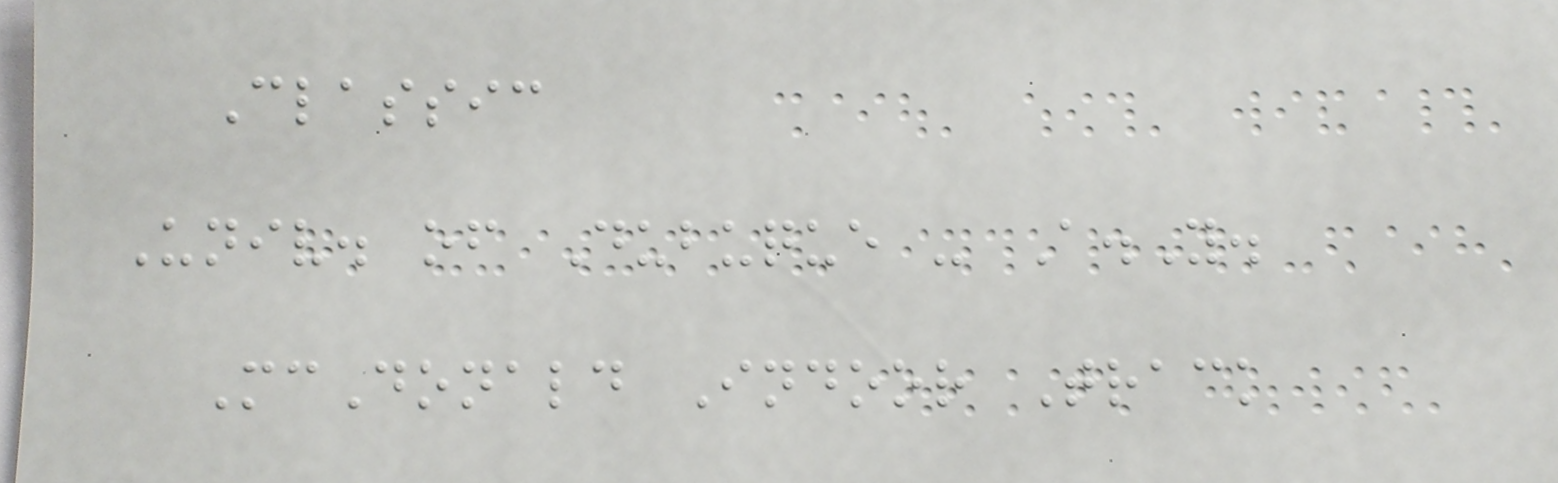Classic
Univ. of Dubuque - A.Y.
McDonald Indoor Track
